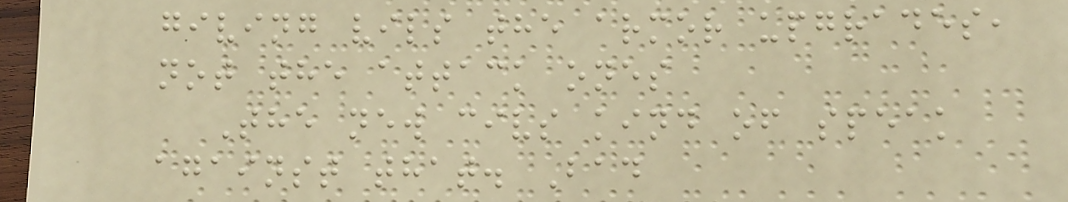giving vils the armor upgrades,
not the attack ones
The new civs kind of speak
against that. Bad
